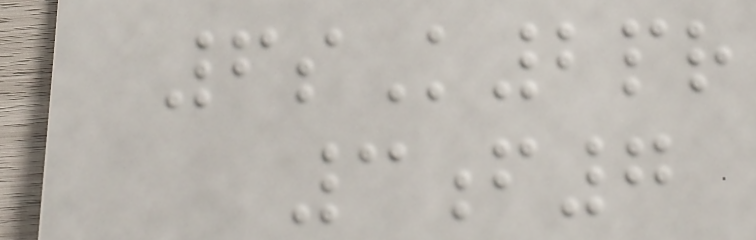6sK2pr
3f7
